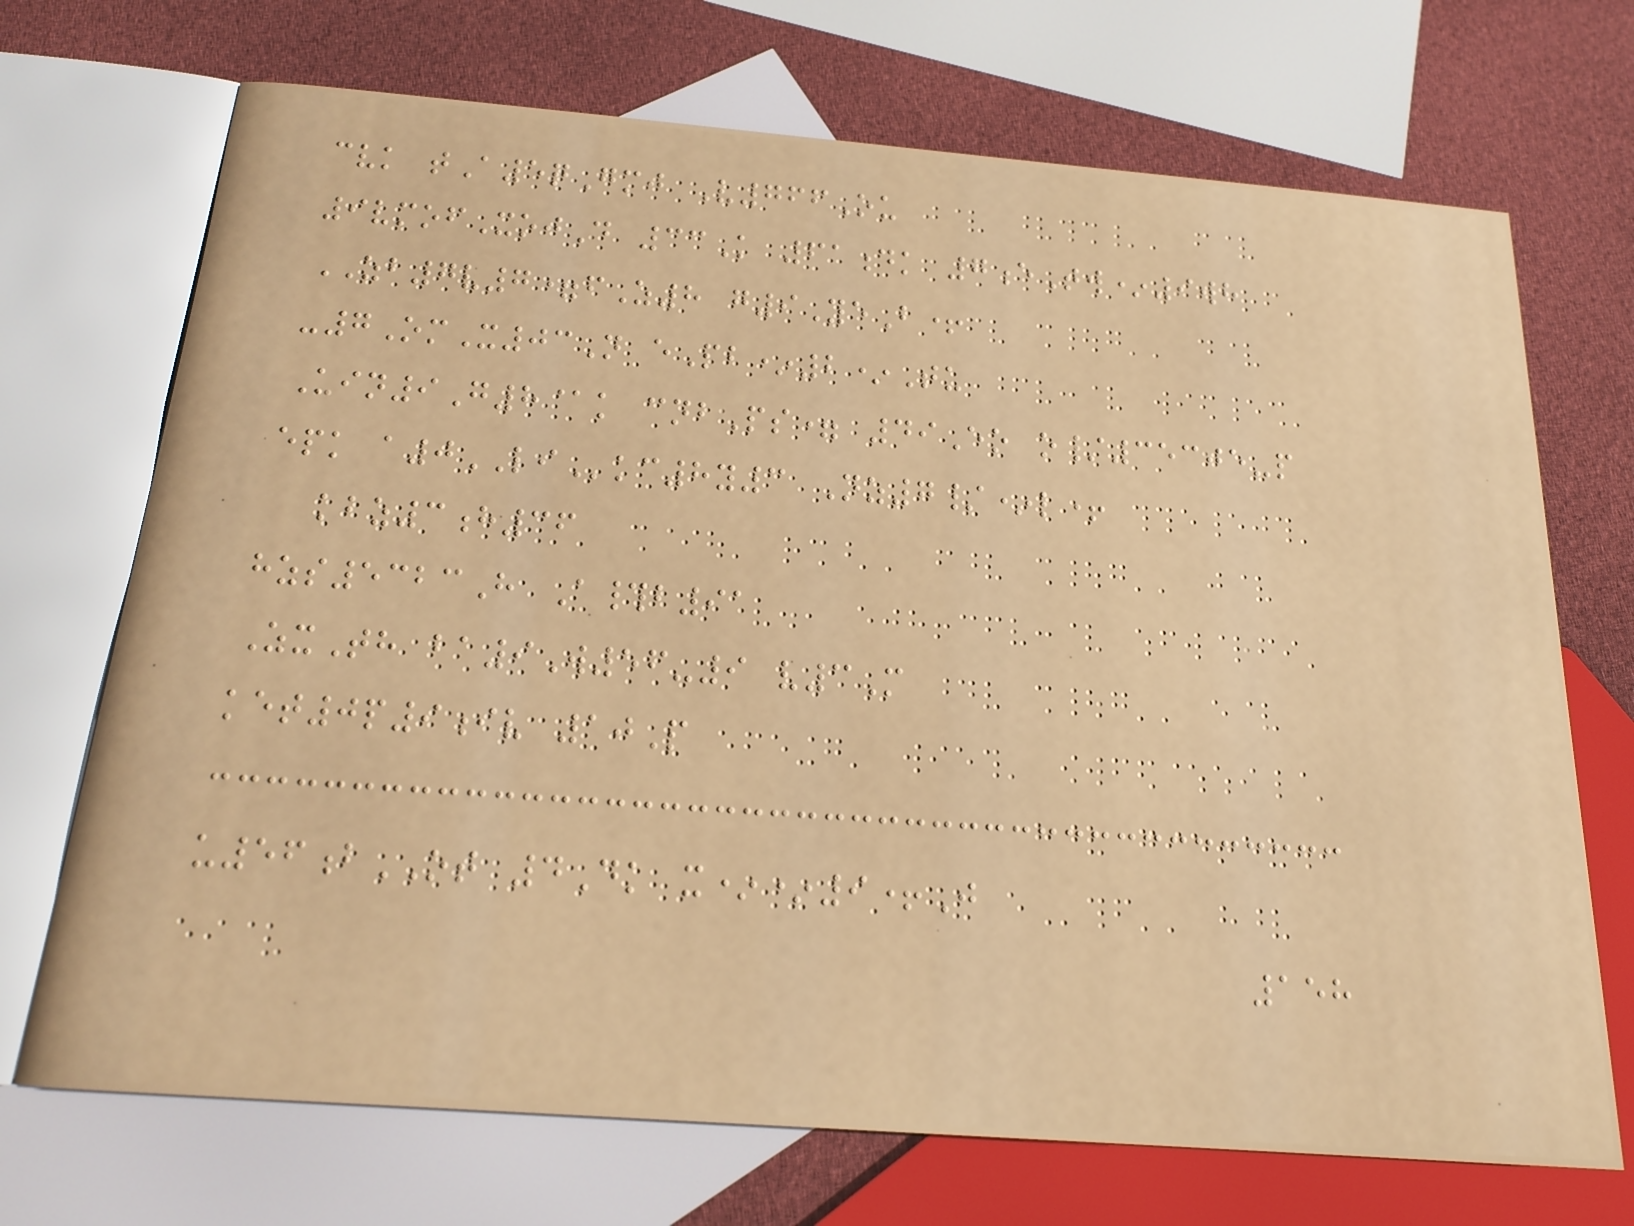cvk tA5qGmj V766Ou
9vmofXojD 33K 61dk 7eTw*9wh
ZB7v7=fZ8 g9YeB+
-7OmX03N ePb*2*Tu
Uin9G8@k cnbPs= 49Eo o/35305-p
epk a0LIkc8y3 Nz7/*l+
kbz3h36
hzs5323H A#b91
ZxTh ba9W56-9 v3M
ket0p9iv 10P
u56bOT 4Dk x**9+J
158
